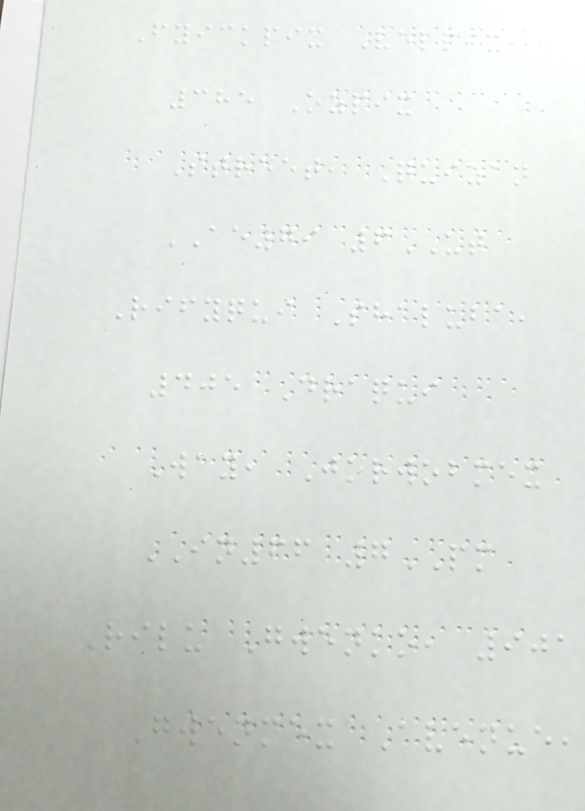Fyickpix Velpix,
385 Ozpix
Street, Quizan
AE79 6UT
Rifyqui Shaluba,
405 Draqui
Way, Jorwobmex
IN66 7PM
Rilu Gwenko, 901
Gwenmex Avenue,
